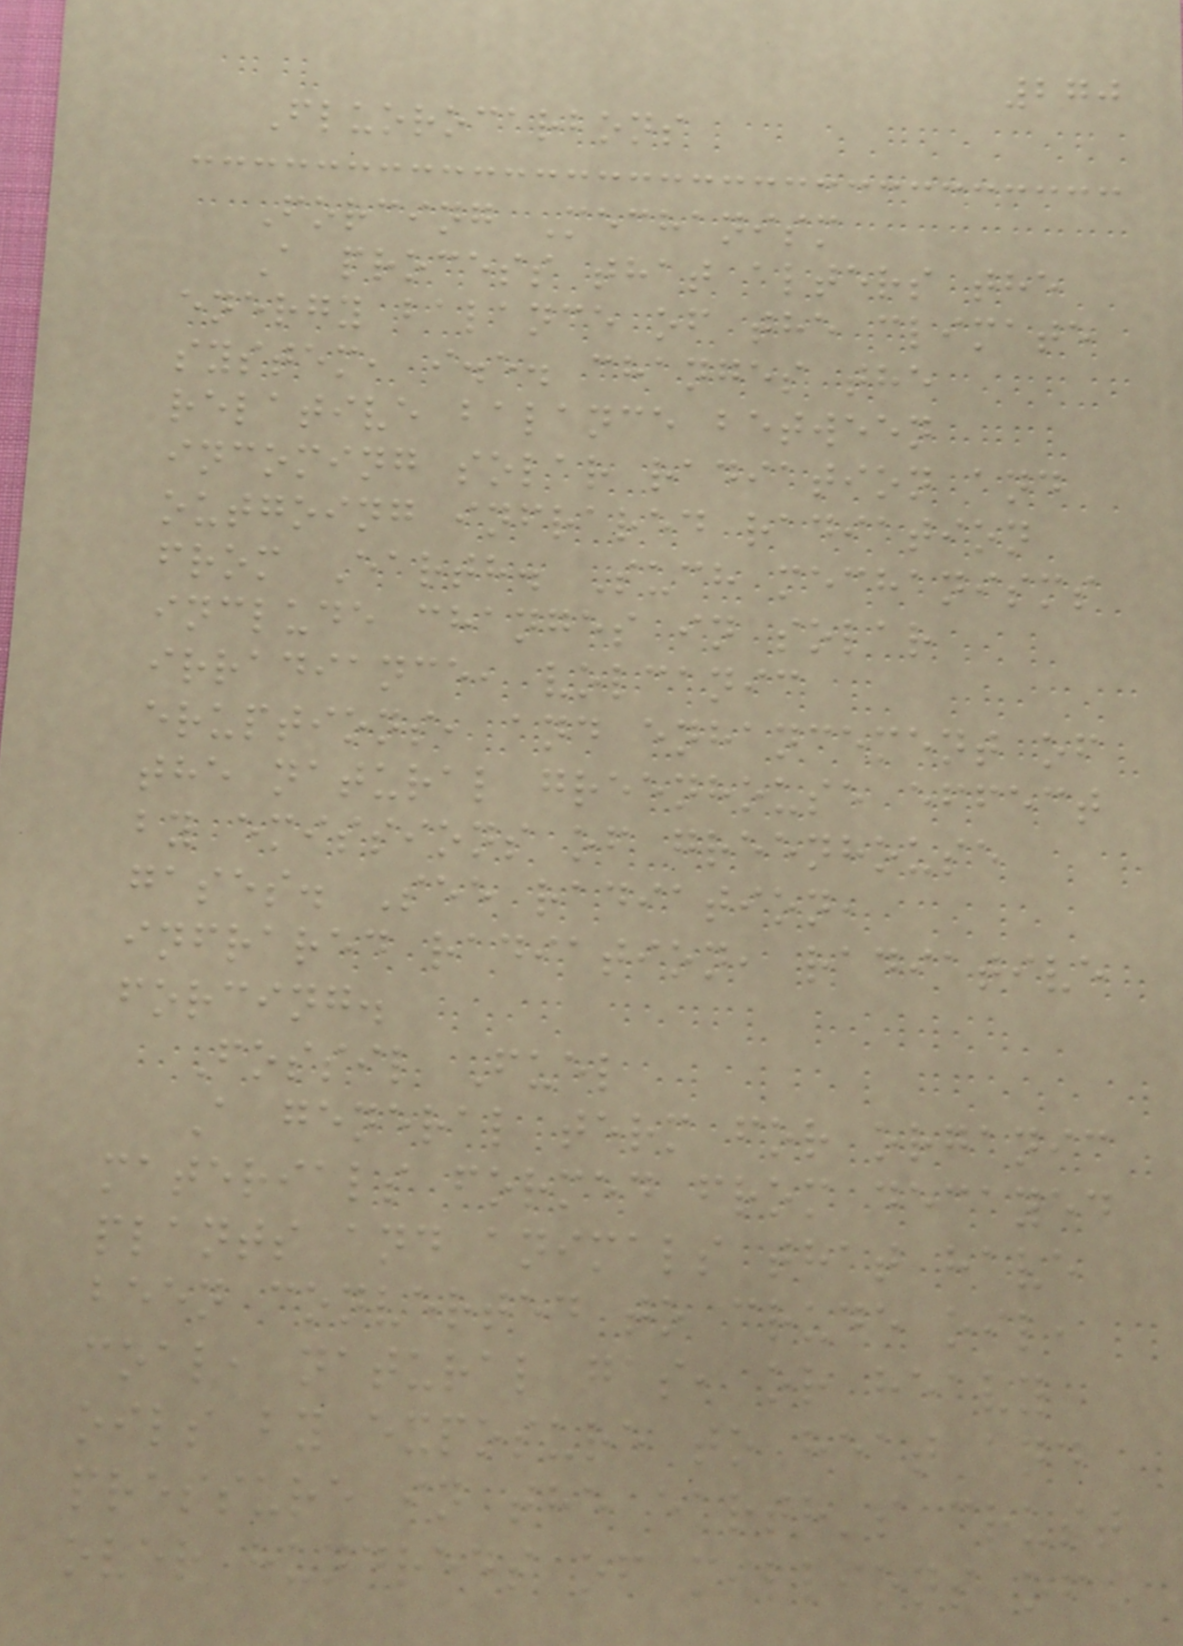270
Fluorocarbons
Forcing Mechanism
A process that alters the
energy balance of the climate
system, i.e. changes the
relative balance between
incoming solar radiation and
outgoing infrared radiation
from Earth. Such mechanisms
include changes in solar
irradiance, volcanic
eruptions, and enhancement of
the natural greenhouse effect
by emissions of greenhouse
gases. See radiation,
infrared radiation, radiative
forcing.
Fossil Fuel
A general term for organic
materials formed from decayed
plants and animals that have
been converted to crude oil,
coal, natural gas, or heavy
oils by exposure to heat and
pressure in the earth's crust
over hundreds of millions of
